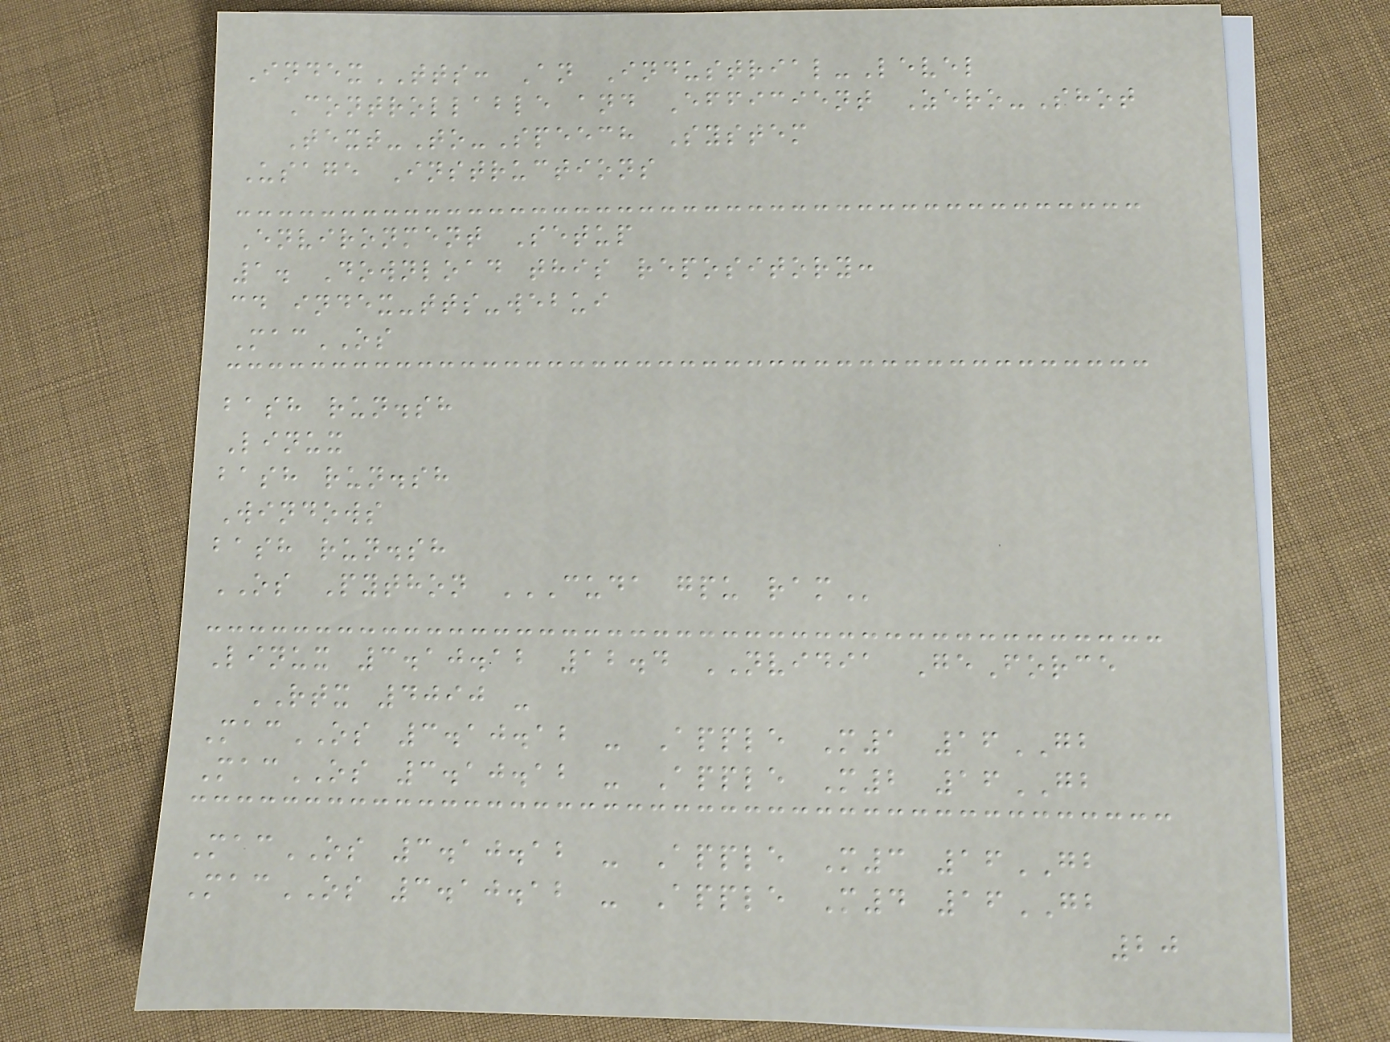IndexTTS: An Industrial-Level
Controllable and Efficient Zero-Shot
Text-To-Speech System
Usage Instructions
Environment Setup
1. Download this repository:
cd index-tts-webui
MacOS
bash run.sh
Linux
bash run.sh
Windows
bash run.sh
OS Python CUDA GPU RAM
Linux 3.10.12 12.4 NVIDIA GeForce
RTX 4090 -
MacOS 3.10.12 - Apple M1 16GB
MacOS 3.10.12 - Apple M2 16GB
MacOS 3.10.12 - Apple M3 16GB
MacOS 3.10.12 - Apple M4 16GB
20
